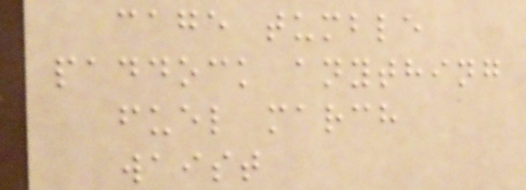cage tumble
paddock anything
fuel march
waist
